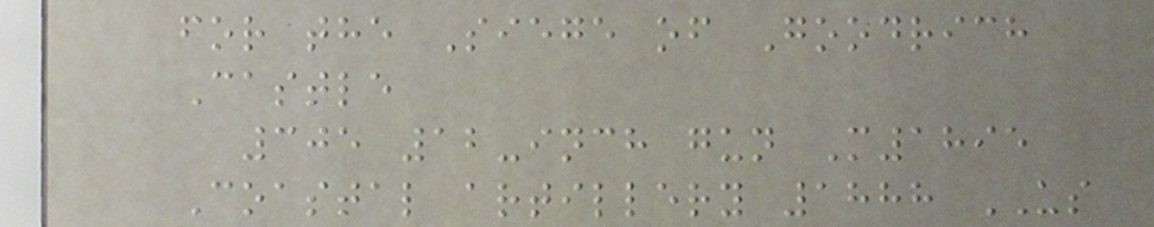for the Siege of Goodrich
Castle
305 12-inch gun M1895
Coastal artillery 1888 US
